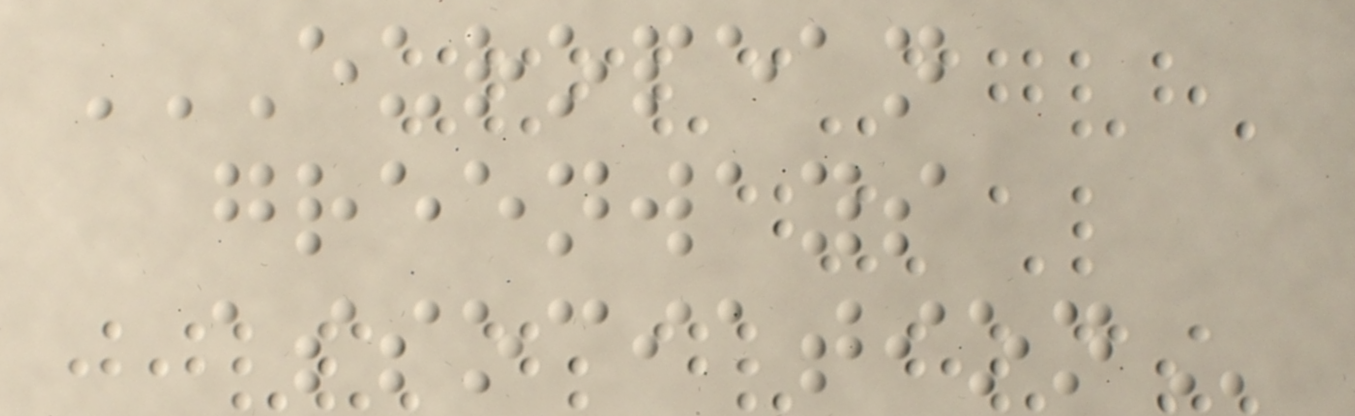EUROPEAN
GREENWAYS
ASSOCIATION
